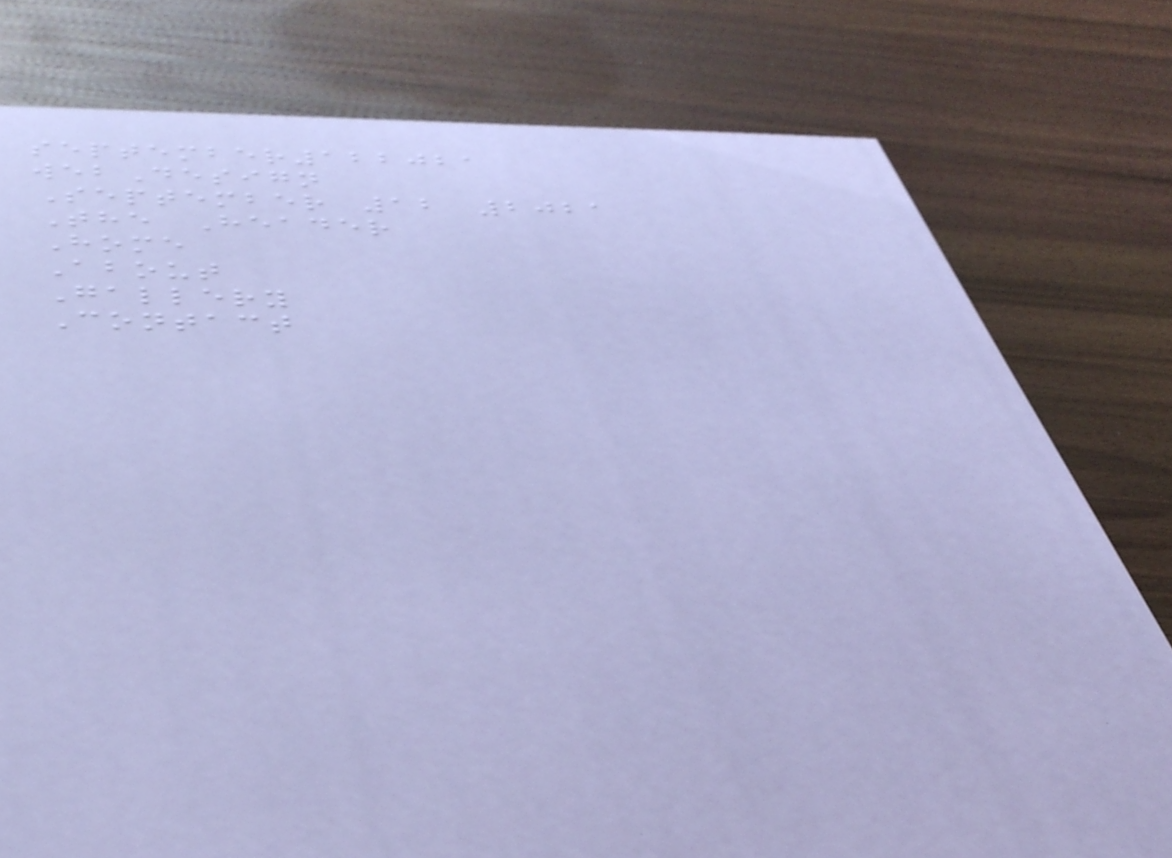september122021
webDesign
September 12 2021
The Header
Home
About
Gallery
Contact
